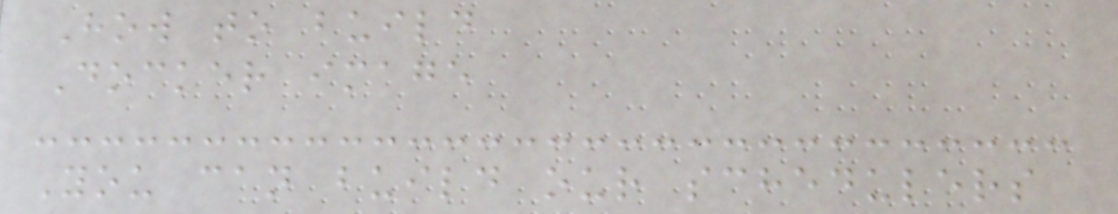How to build
Docker image
You can build our schedulers
